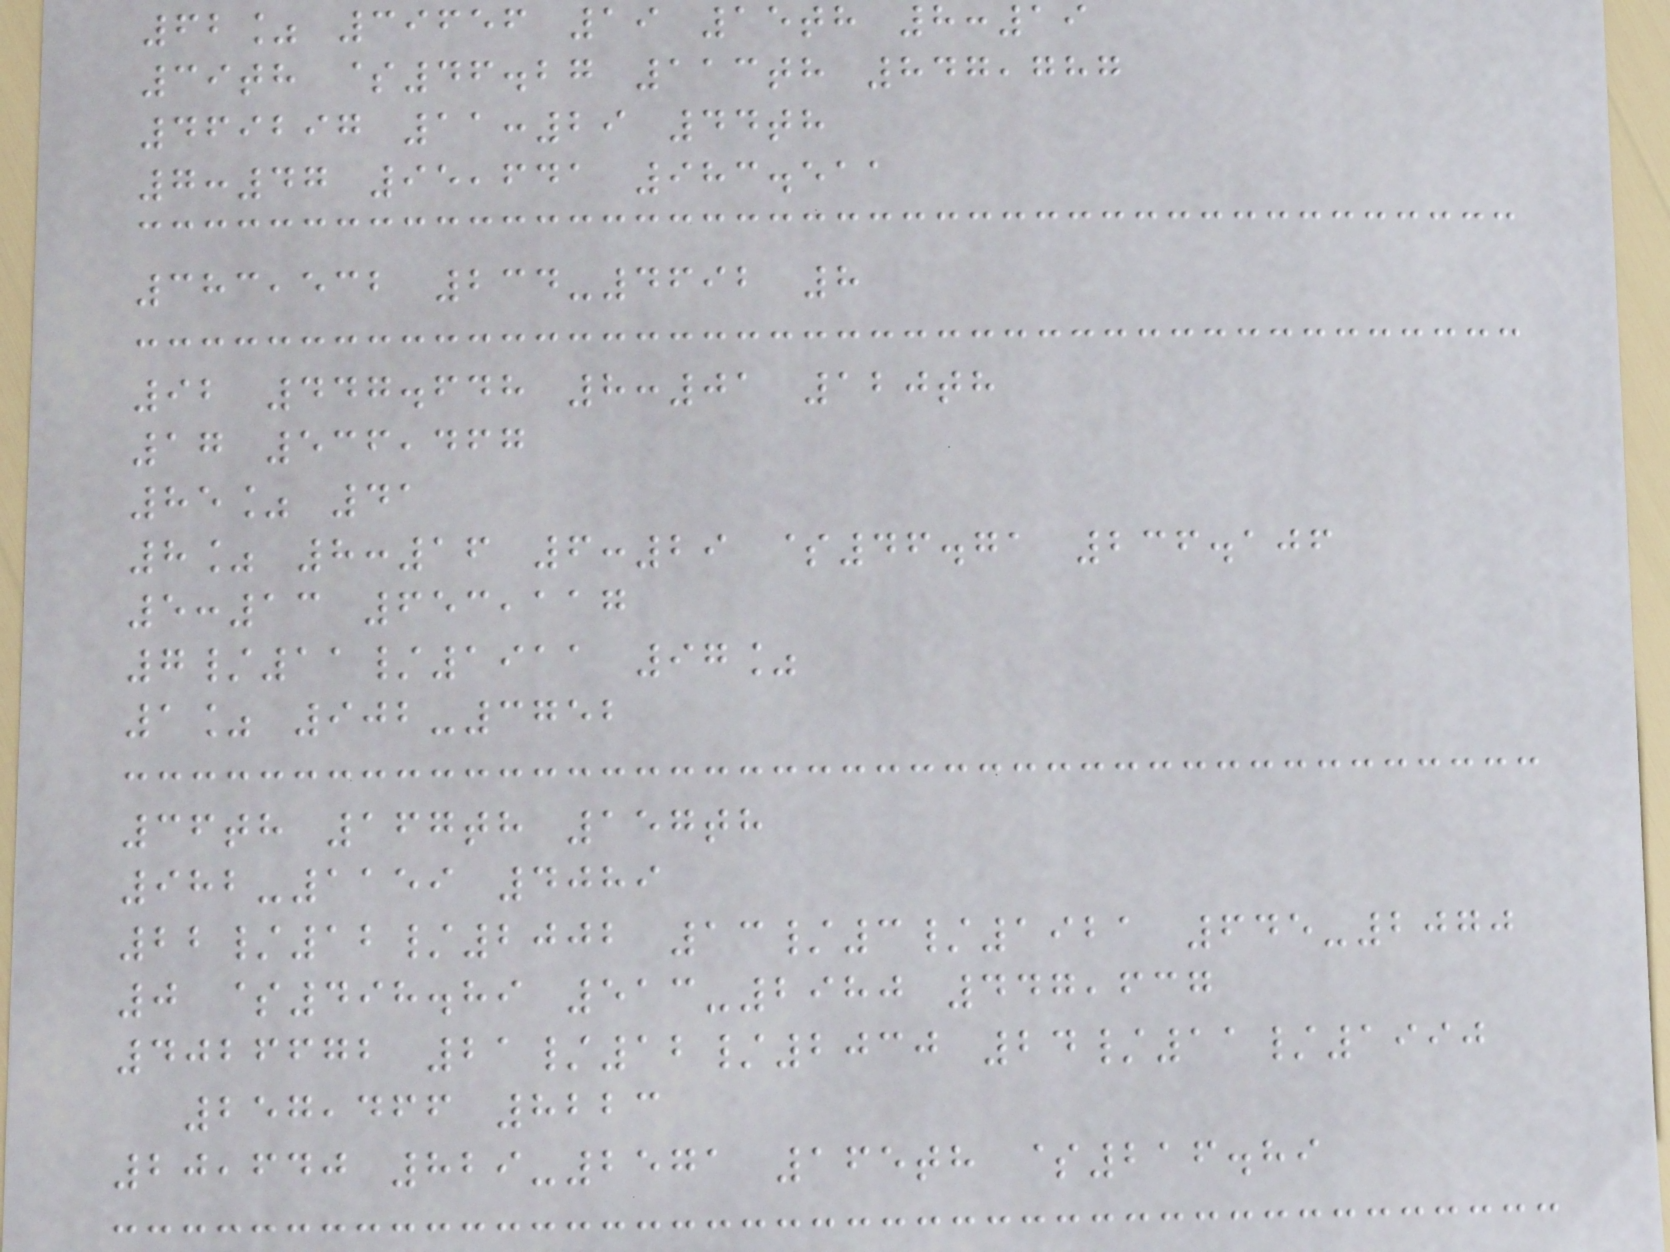62% 39656 19 15th 8:19
39th $46.27 113th 847,787
469297 11:29 44th
7:47 95,641 983.511
383,532 234-4692 8
92 447.648 8:01 120th
17 536,467
85% 41
8% 8:16 6:29 $46.71 236.106
5:13 653,117
7/11/1911 97%
1% 902-3752
36th 167th 157th
982-1159 4089
22/12/2002 13/3/1921 645-2070
0 $498.89 513-2980 447,637
4026672 21/12/2030 24/11/1990
257,466 8223
20,640 829-2571 165th $216.89
